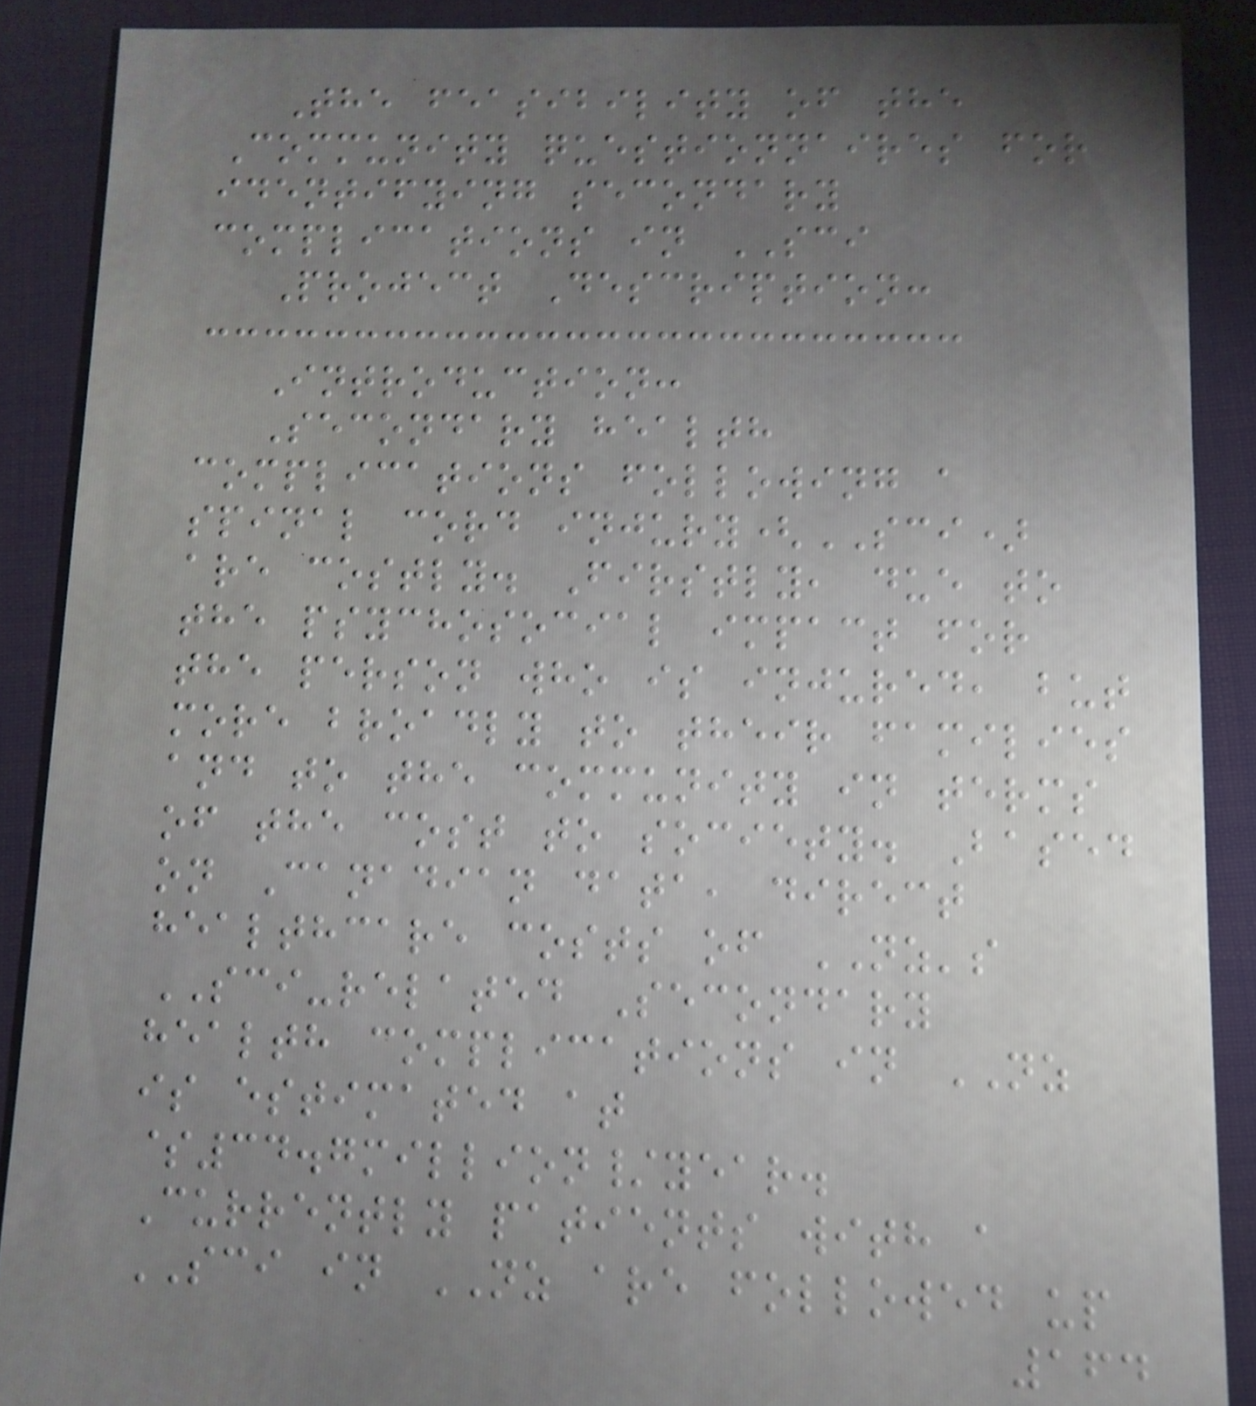The feasibility of the
Community questionnaires for
identifying secondary
complications in SCI
Project Description:
Introduction:
Secondary health
complications following a
spinal cord injury(SCI)
are costly. Firstly, due to
the psychosocial impact for
the person who is injured, but
more broadly to their families
and to the community in terms
of the cost to society. Based
on Canadian data, direct
healthcare costs of NZ's
SCI-related Secondary
health complications in NZ
is estimated at
$34.7million/year.
Currently patients with a
SCI in NZ are followed up
164
